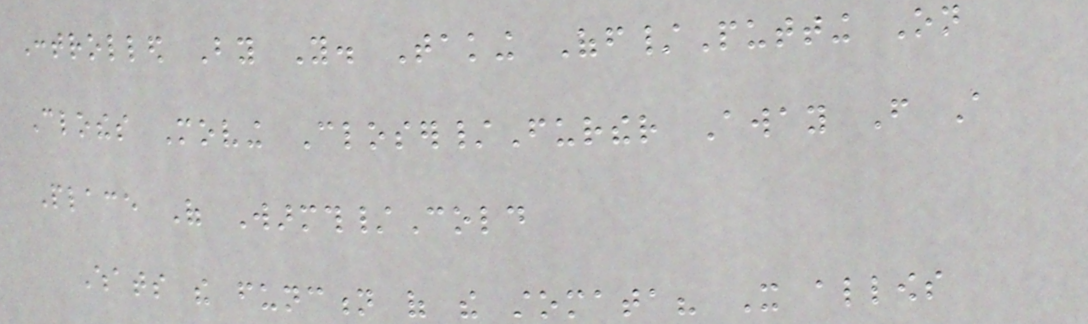Controlled By You. Taking Off/Putting On
Clothes Moving Closer/Further Away From A
Place Of Warmth/Cold
Whats the function of the stomata? It allows
